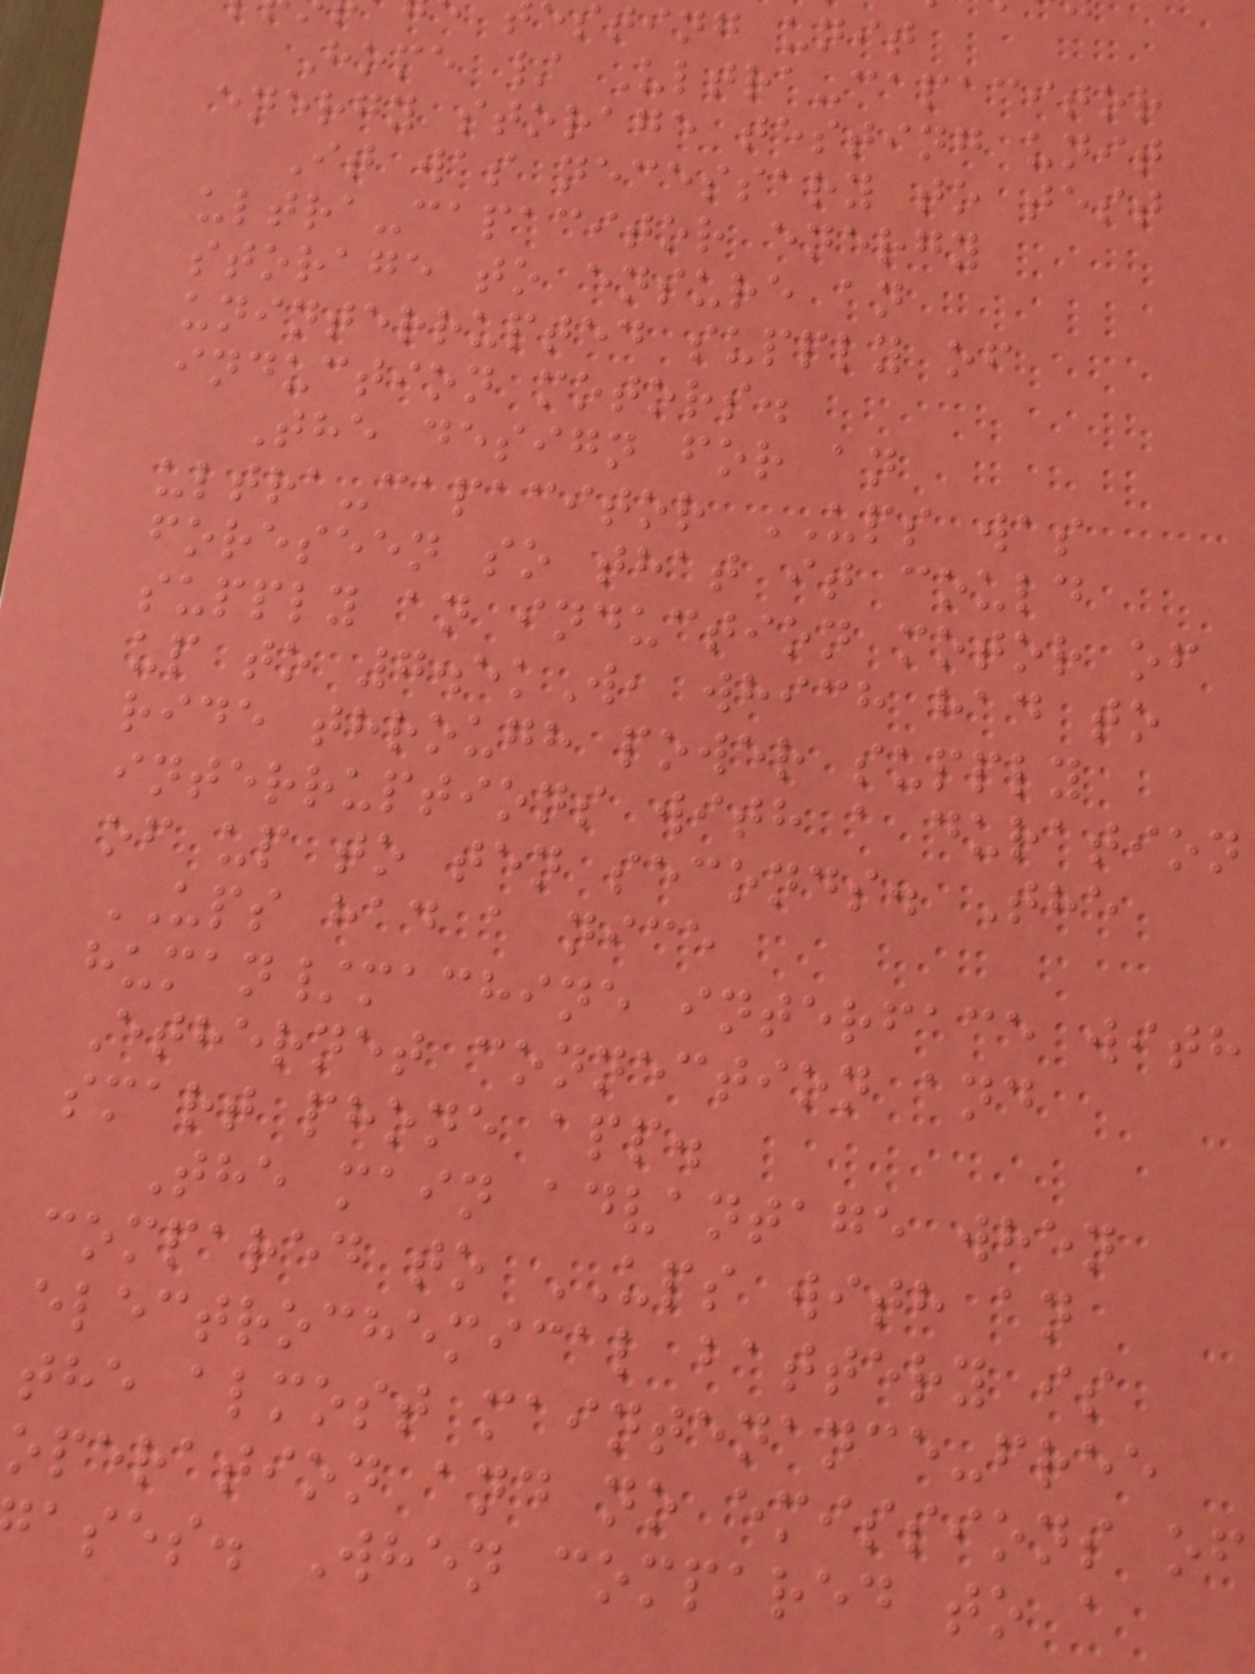sting unit
Home / Ultra-capacitor
energy storage testing unit
It was necessary to test
ultra-capacitor energy
storage to ensure an
uninterrupted supply of
induction motors.
The design for an
ultra-capacitor UPS was
foreseen so that it could
supply an induction motor of
up to 7.5kW, which had to
ride through power supply
interruptions with a duration
of up to ten seconds. The
UPS had a nice
human/machine interface with
Ethernet connection and
smart phone app.
The main advantage when
compared to UPS with an
electrochemical battery is
the almost maintenance-free
operation and no emissions of
ases. When compared to a
